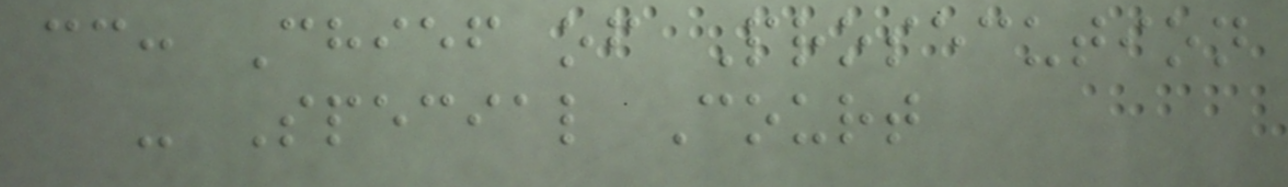cc: Chief of Prosecution
- Special Court
